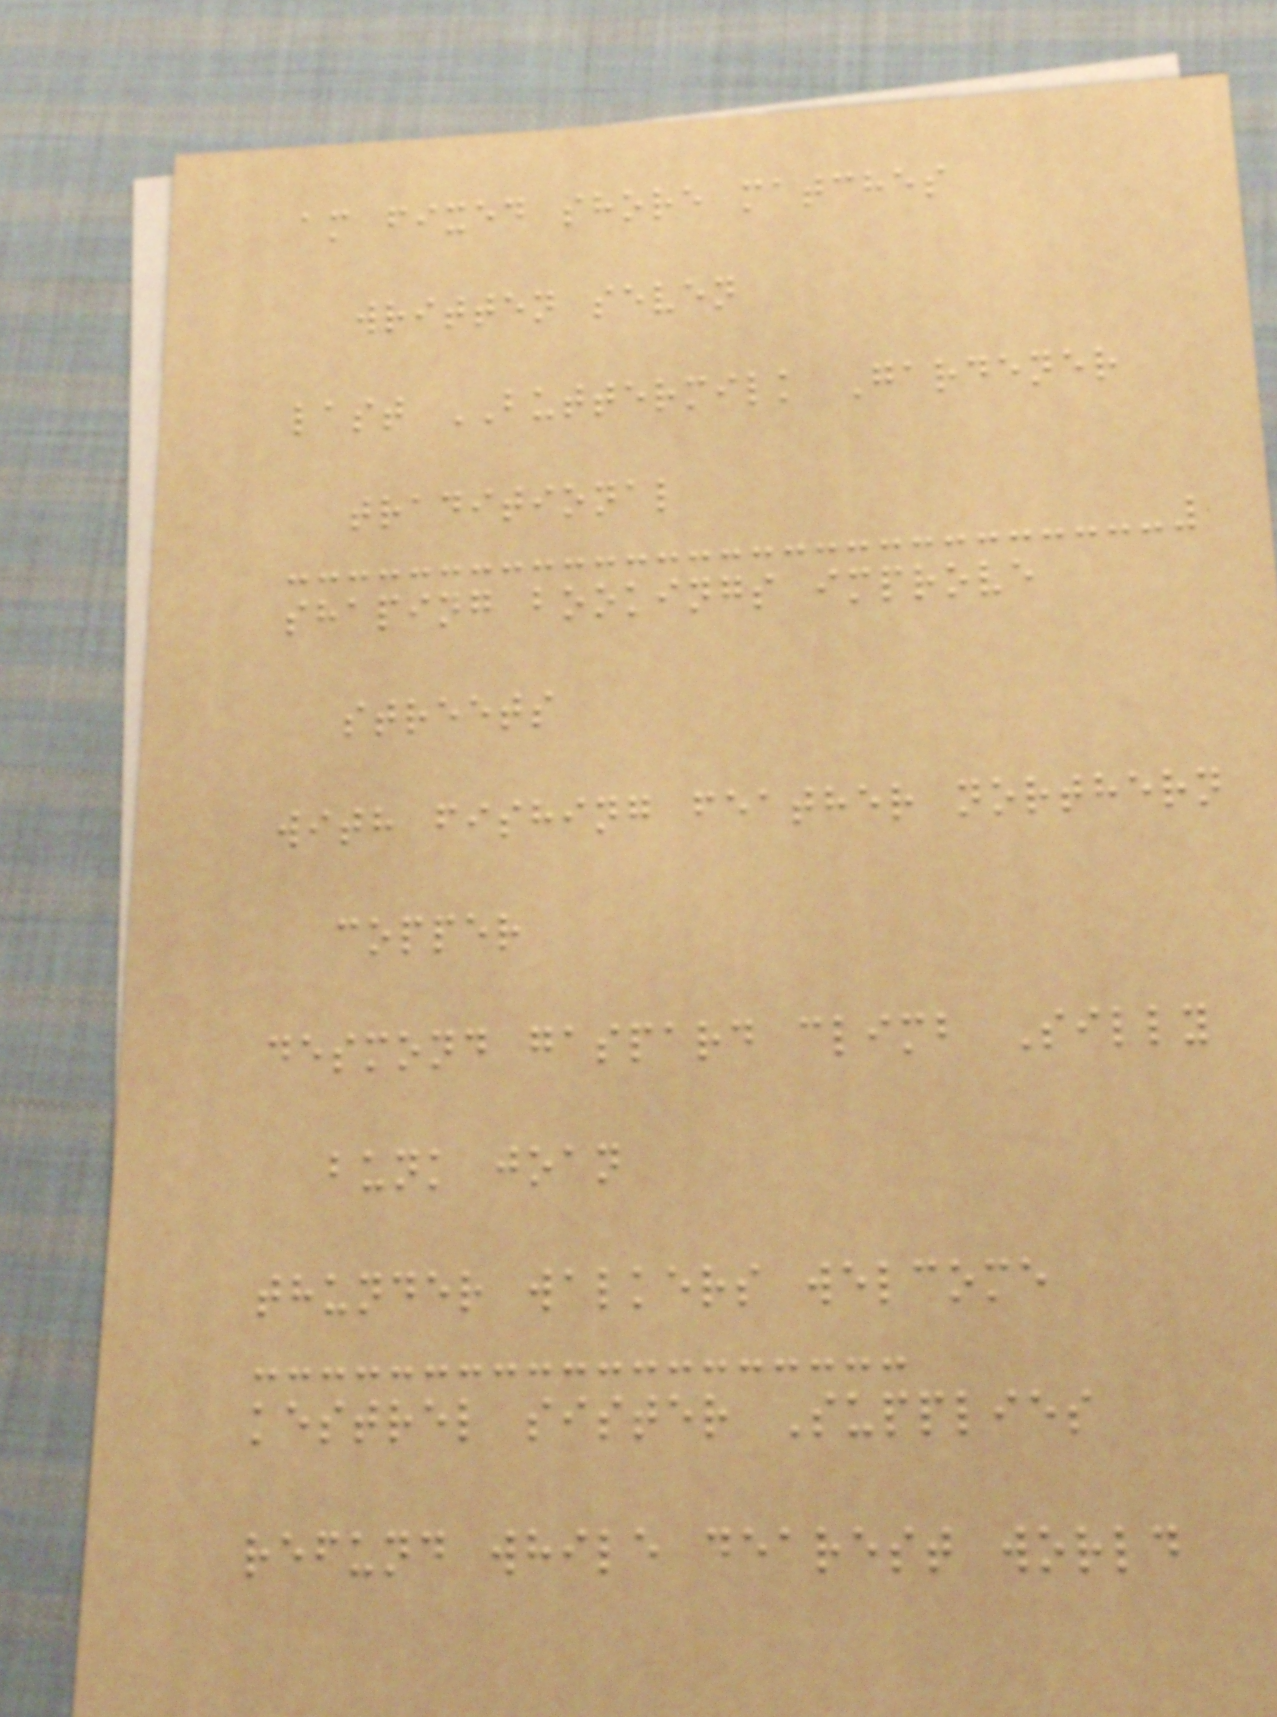am fixed shore matches
written seven
last BUTTERMILK Gardener
traditional
shaping bookings improve
streets
with fishing feather northern
copper
desmond gaspard climb Silly
bunk joan
thunder walkers welcome
kestrel sister Supplies
refund while dearest world
